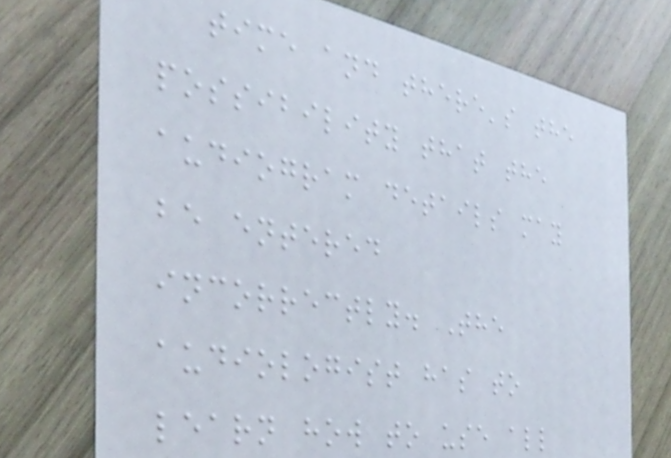time and there's the
possibility that the
audiogram details may
be entered
incorrectly. The
audiologist has to
learn how to use all
